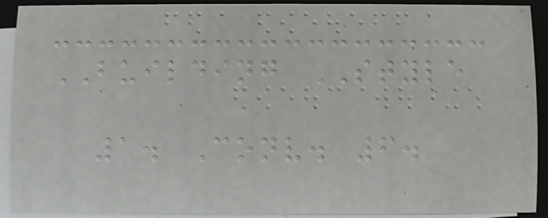BUILDING STYLE
1. Conv. 6.
